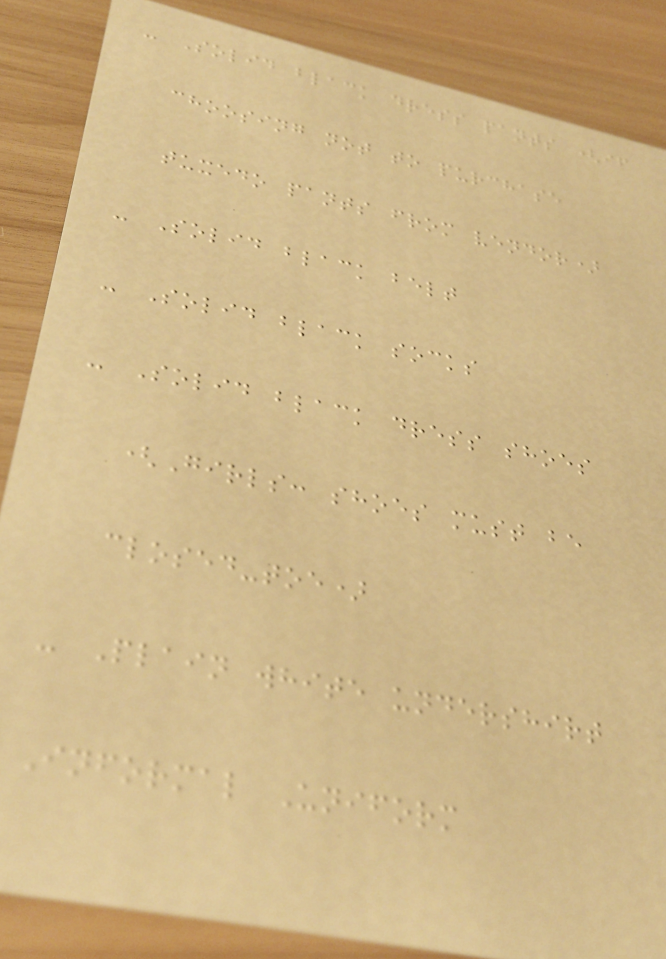- Solid black dress pants (if
choosing not to purchase
tuxedo pants from vendor)
- Solid black belt
- Solid black socks
- Solid black dress shoes
(Girls: shoes must be
closed-toe)
- Plain white undershirt
Informal Uniform
